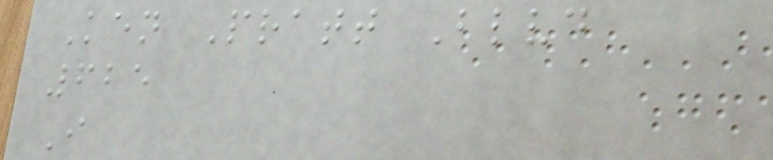Ken Pratt Blvd
625
I
